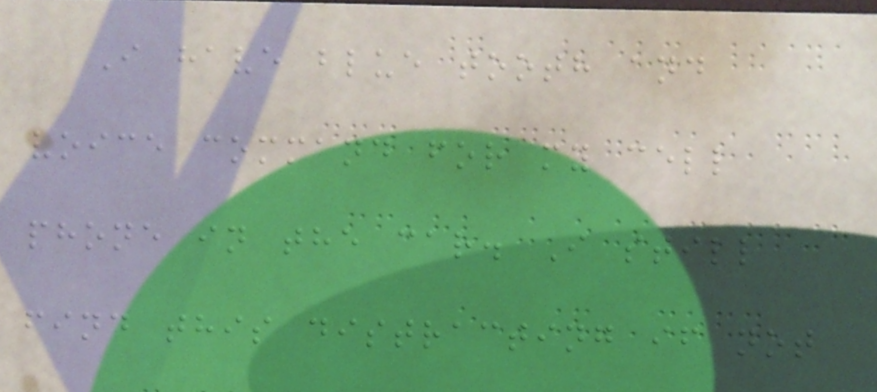I have blue tooth and
voice command for my cell
phone in the car. I still
find this distracting if not
